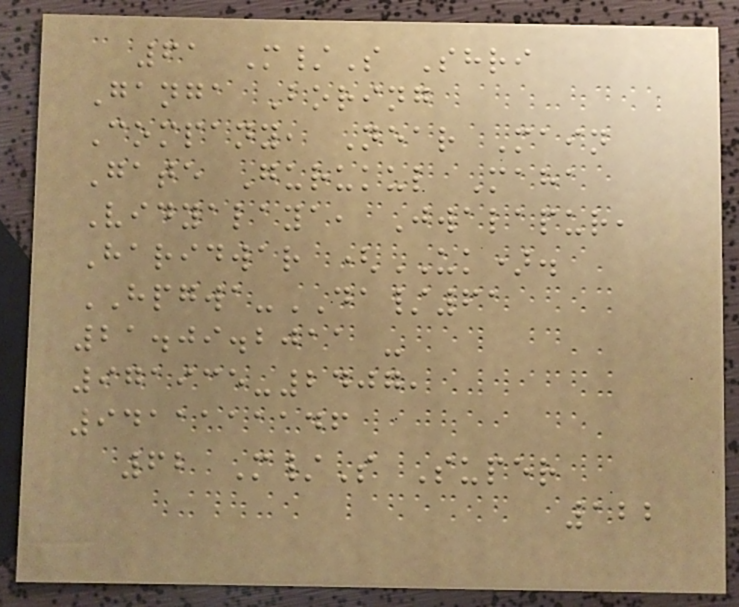61 M/S Shri
Ganga Boring
Company, Near Main
Gate Gurukul Maha
Vidyalaya, Jwalapur,
Haridwar (UK).
HPGWA-DA/61
21.09.2011 -
971935-2407,
9411111146
62 M/S Super
122
